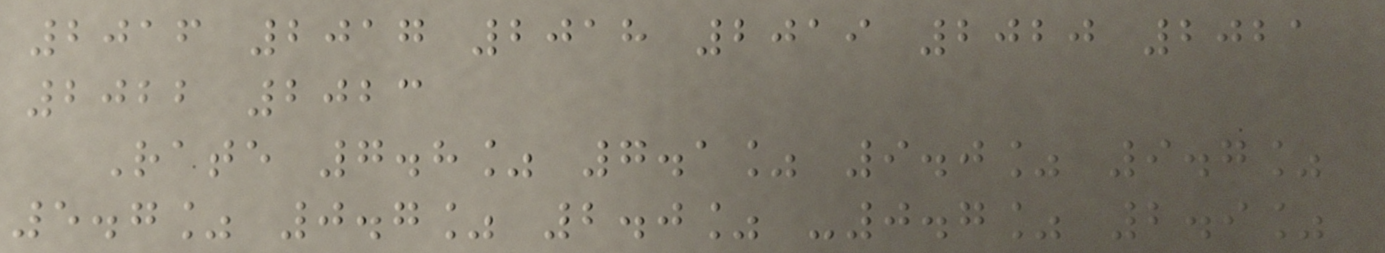2016 2017 2018 2019 2020 2021
2022 2023
Rate 7.8% 7.1% 9.0% 9.7%
5.7% 0.7% 2.0% -0.7% 2.9%
